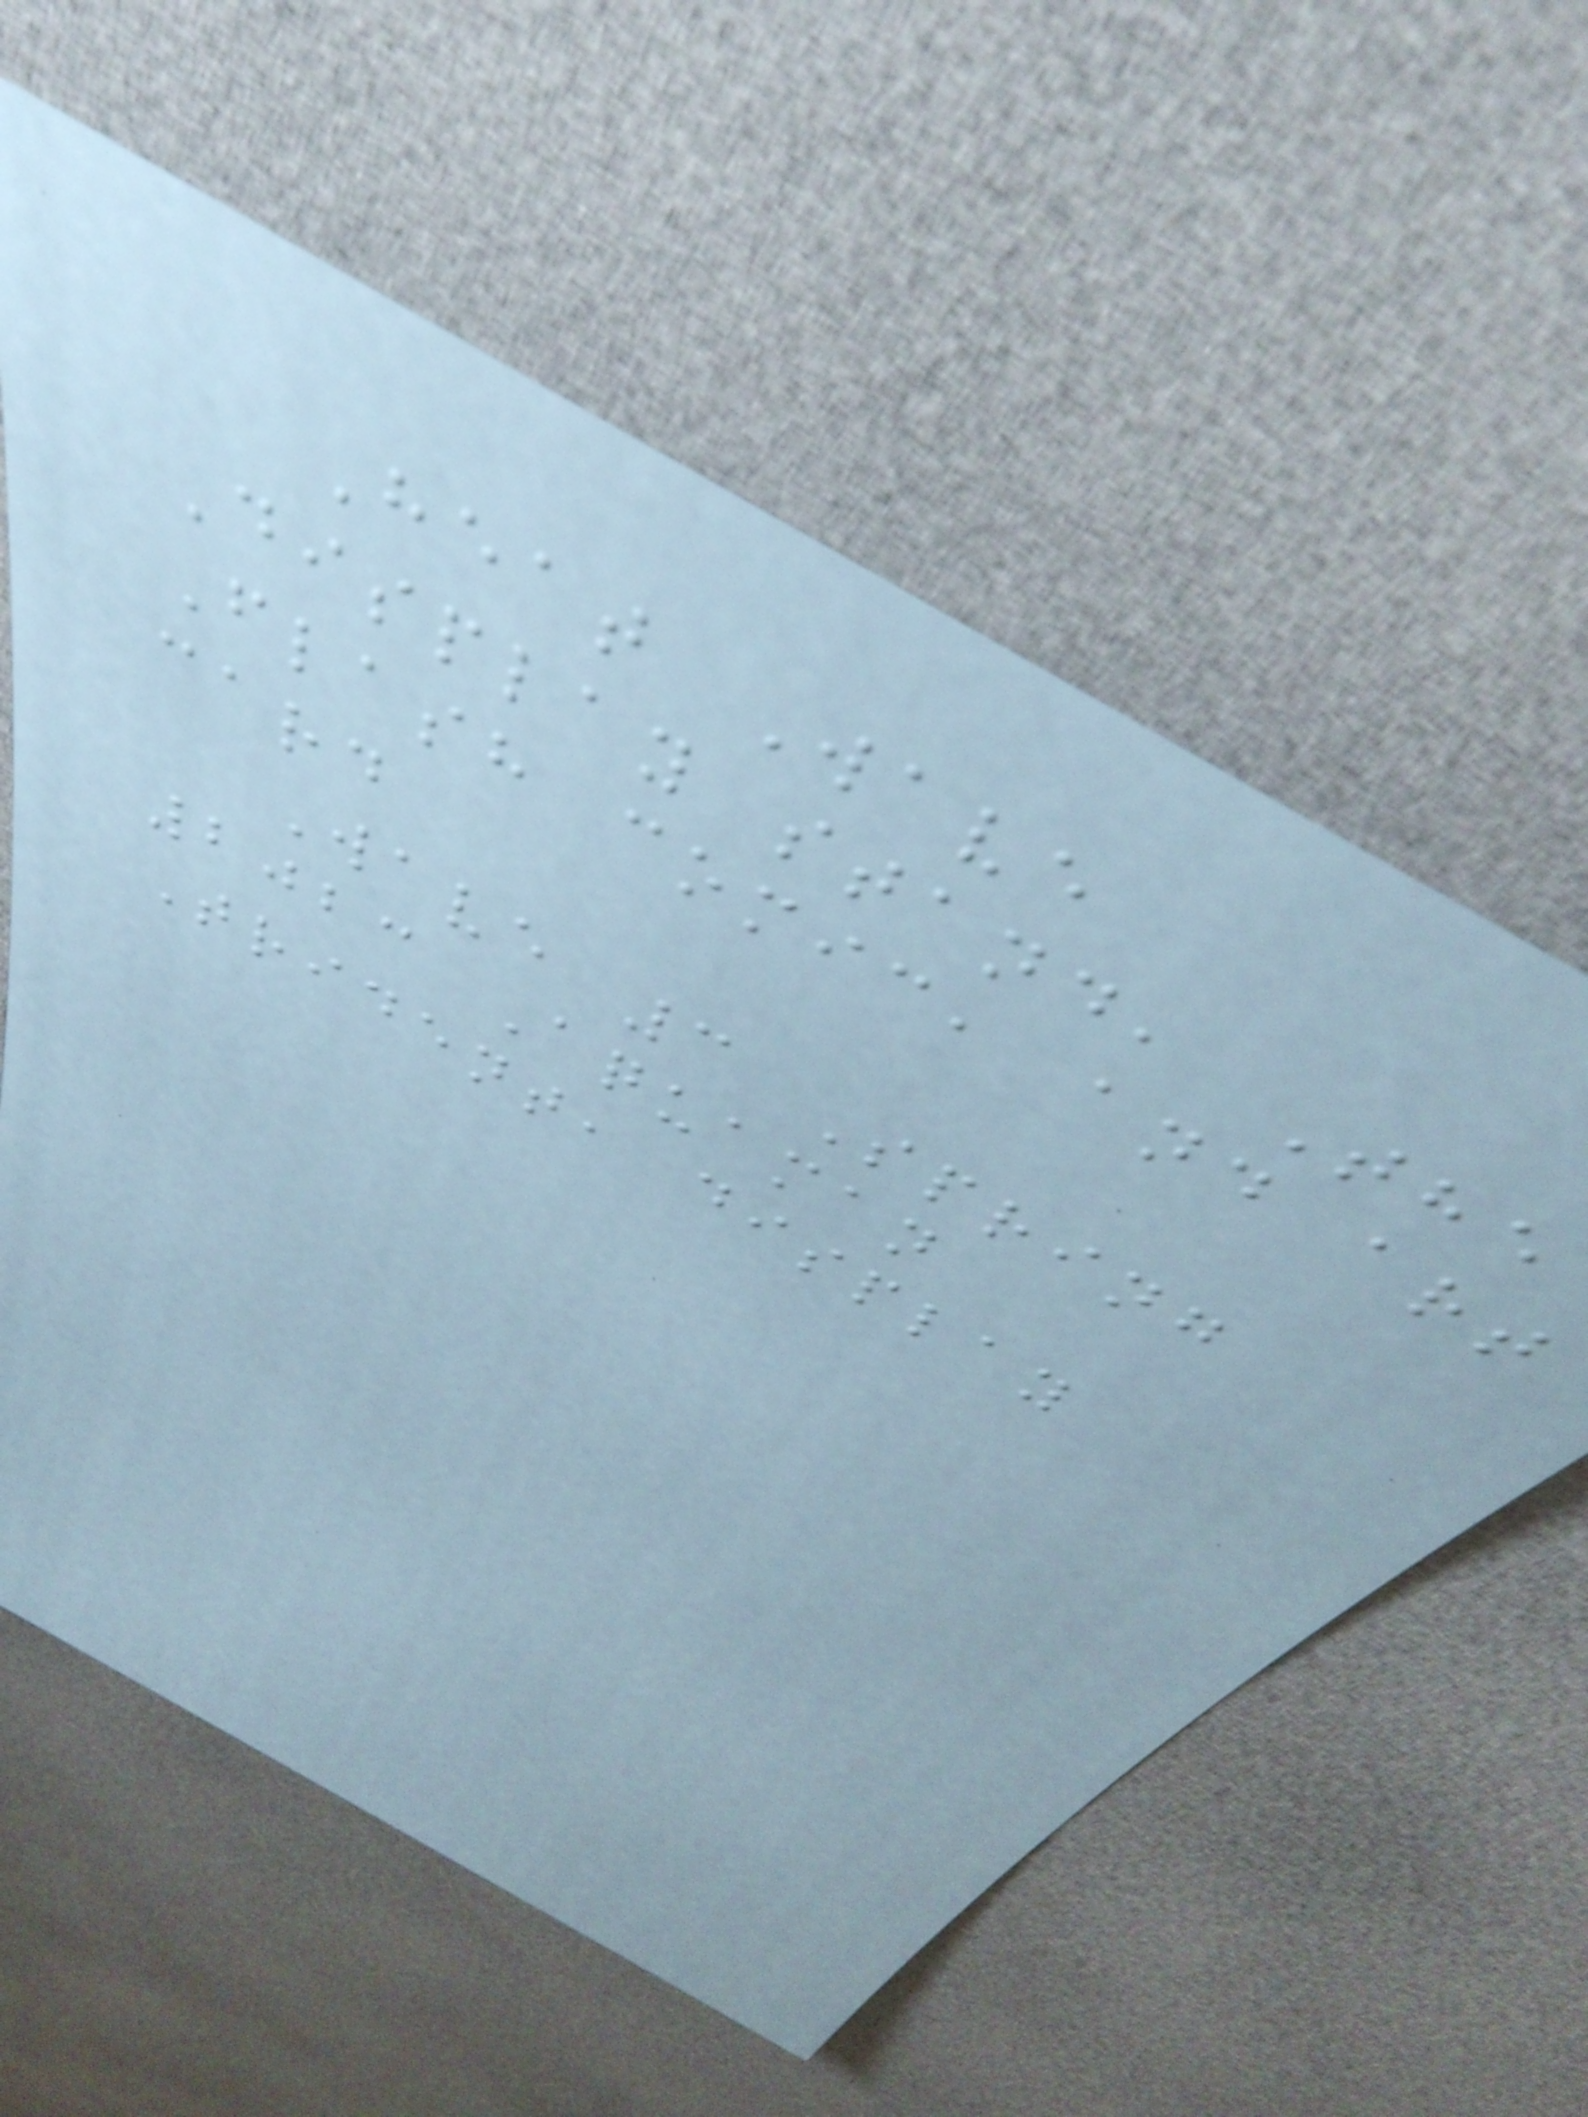Heat Wave
Display stand, The
Flash comic, and art
card
Wave 3 Spring
2023 Aquaman
Trident, display
